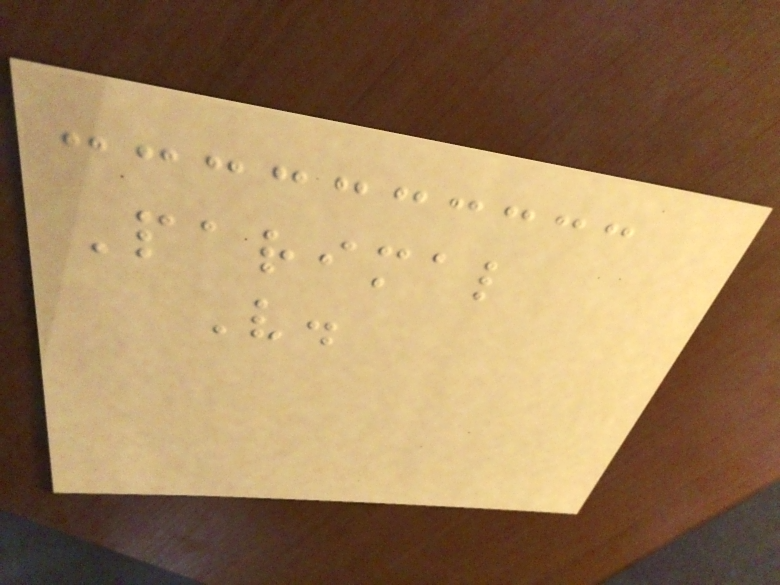Parimal
V.
